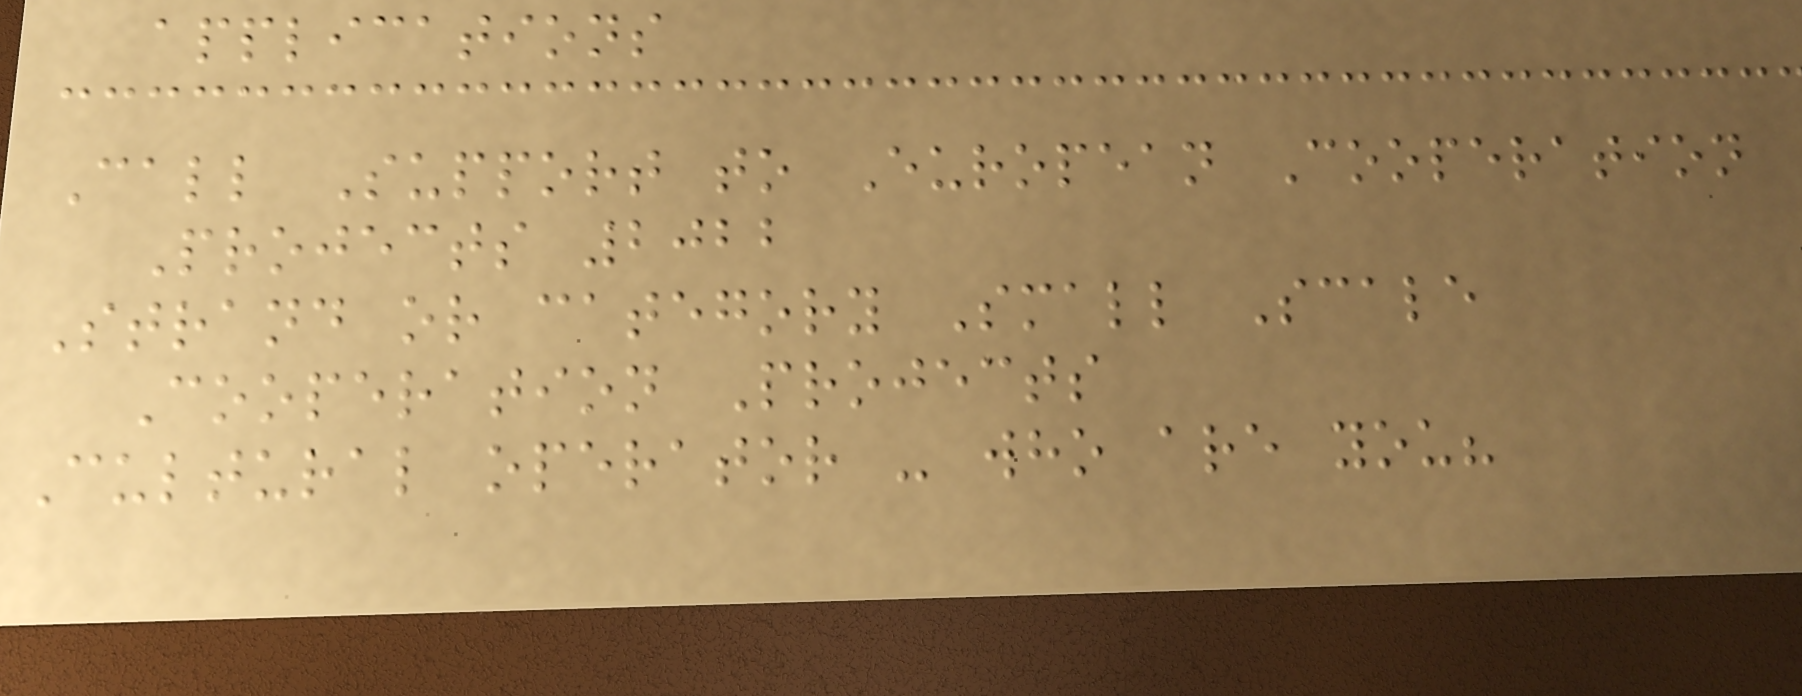applications
Call Support to European Cooperation
Projects 2022
Strand or category Small Scale
Cooperation Projects
Cultural operator - who are you?
